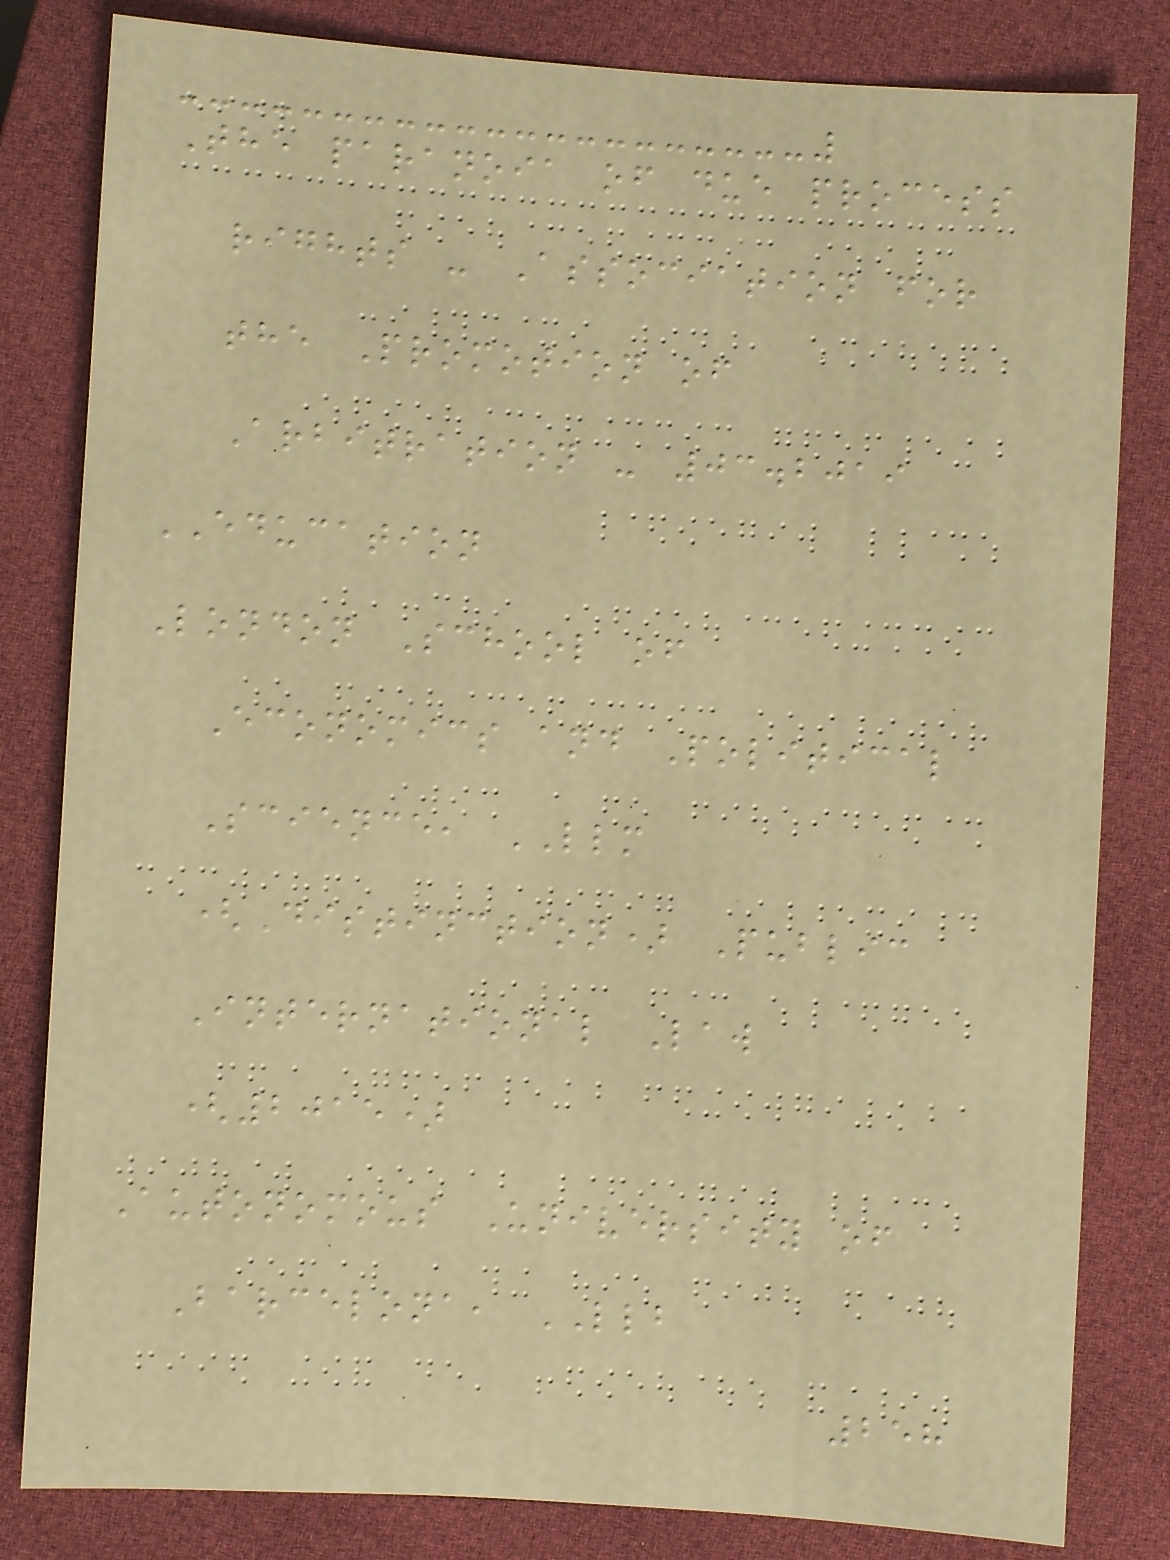The paranoia of due process
rights - Association for
the Promotion of
Arbitration - 03.2019
EDUCATION
London School of
Economics and Political
Science, LLM
(Distinction) Public
International Law
(2015)
Autonomous University of
Barcelona, LLB
258
